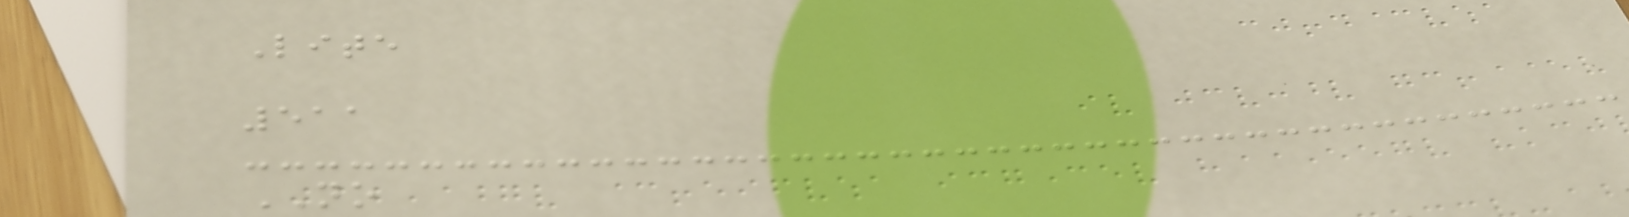Lite
511
NO
